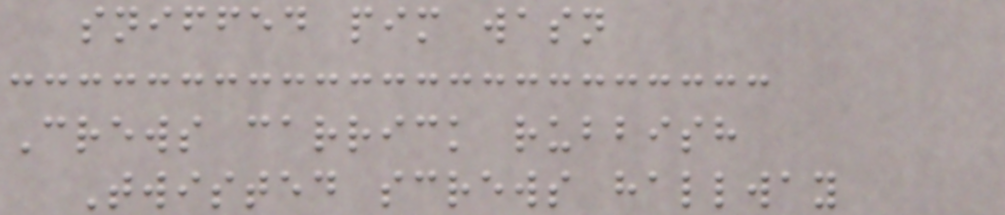sniffed pim wasn
Crews carrick rubbish
Twisted screws hallway
